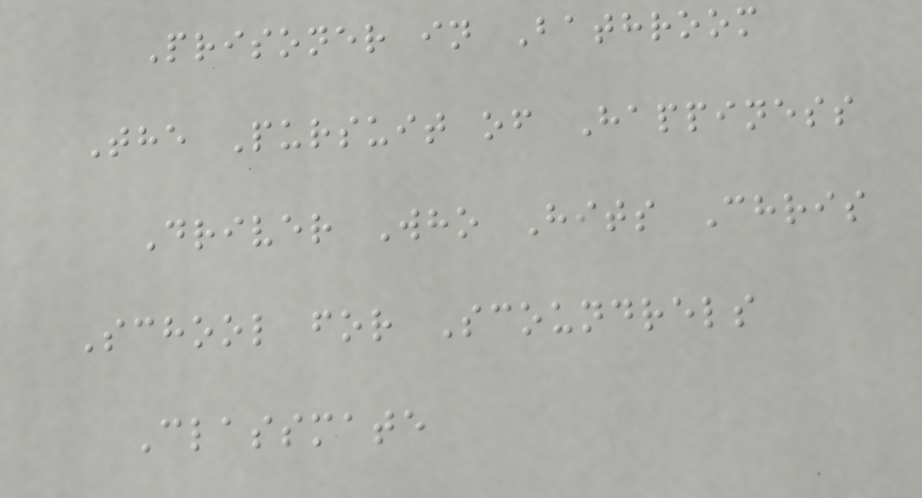Prisoner in Bathroom
The Pursuit of Happiness
Driver Who Hits Chris
School for Scoundrels
Classmate
